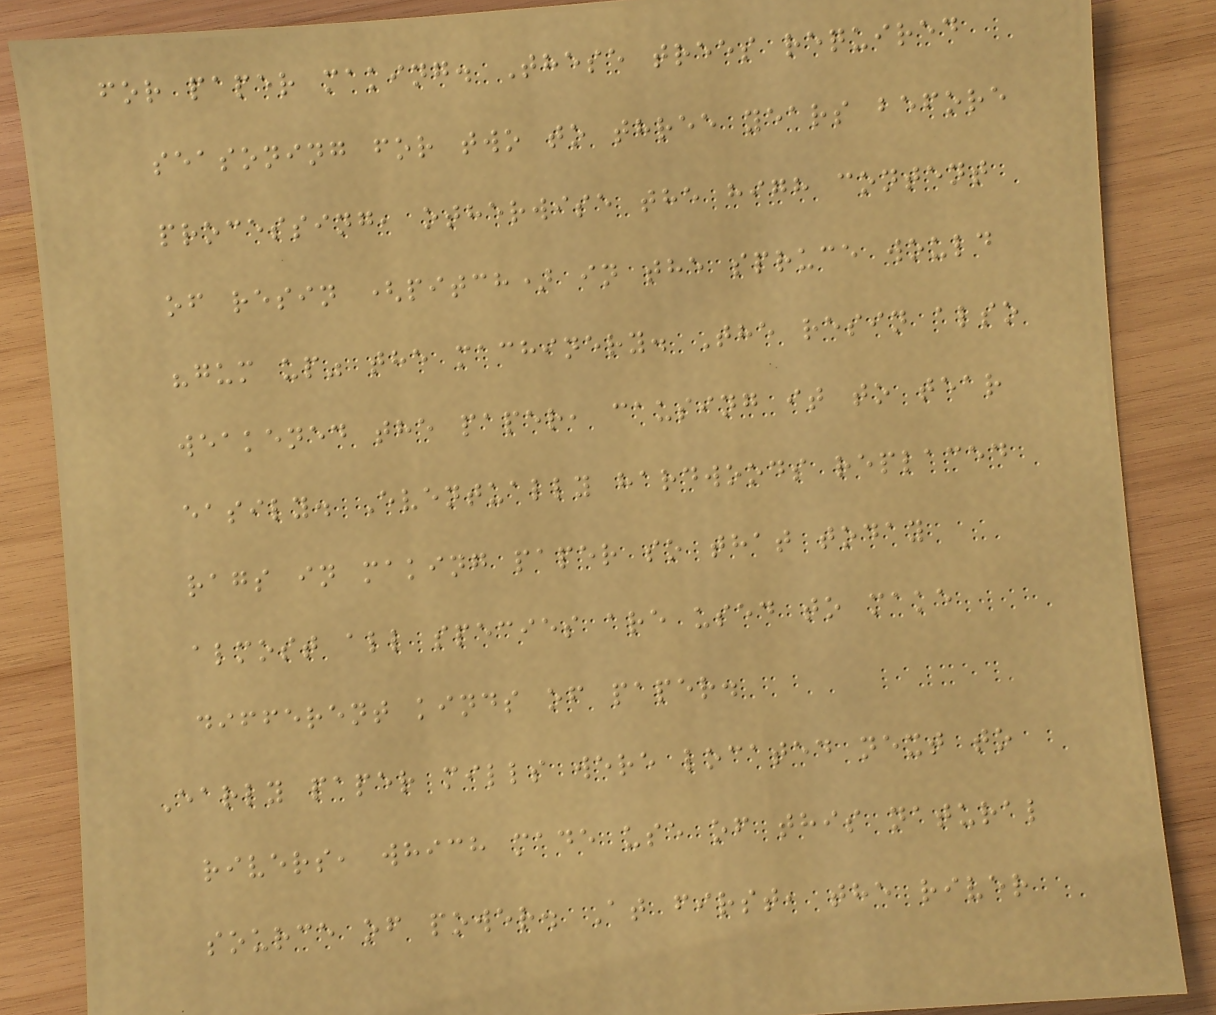for paper making. These trees required
seasoning for two to three years before
processing, otherwise the high content
of resin (pitch) in the spruce would
"gum up" the machinery. The resin also
weakened the paper, causing it to tear
easily. Eventually hardwoods replaced
rags in making paper so that today
almost all species are used to make
different kinds of paper.
Early paper mills were located next to
rivers, which made use of this natural
source of power. At first, the river
